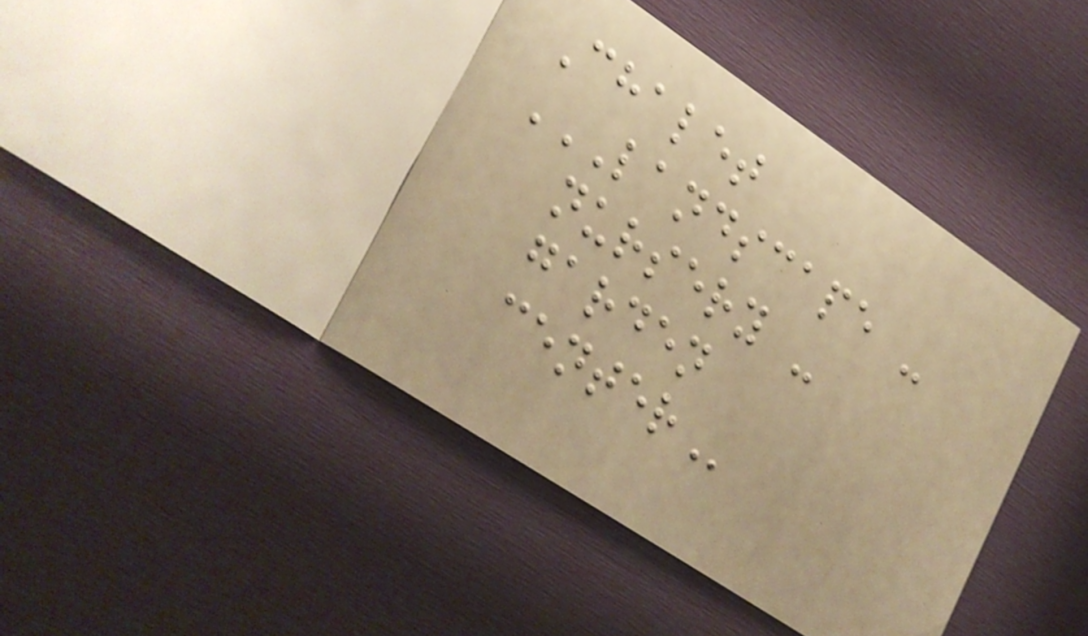Chalet
LANDSCAPE -
NURSERY -
GARDEN
CENTER
